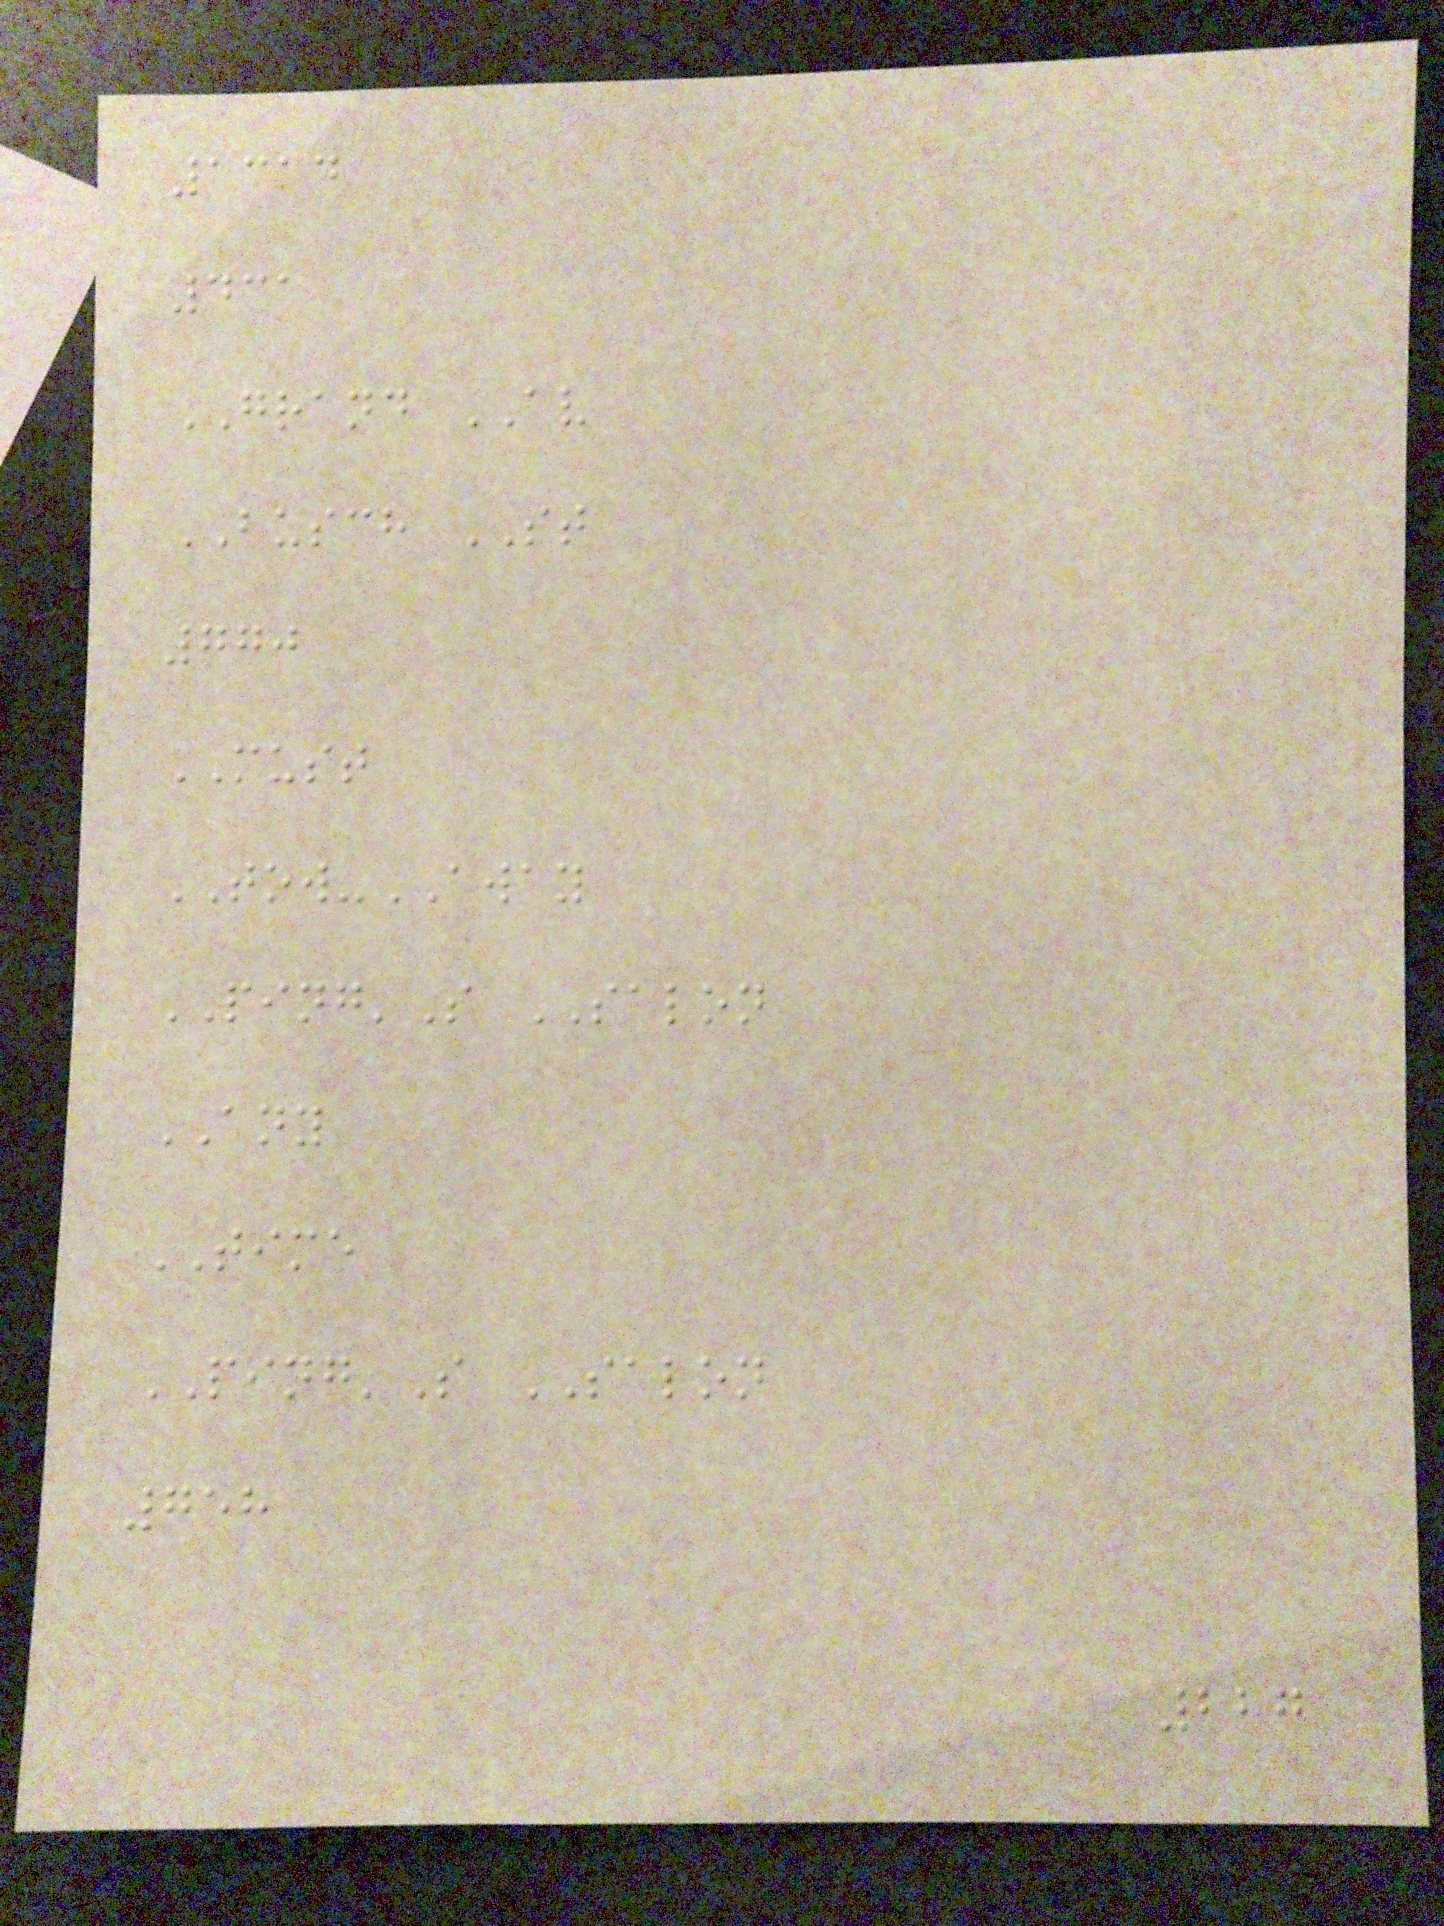1314
431
GRAND AV
BUSCH ST
770
MUST
TOW-AWAY
PING'S SALON
ANY
TIME
PING'S SALON
758
227
